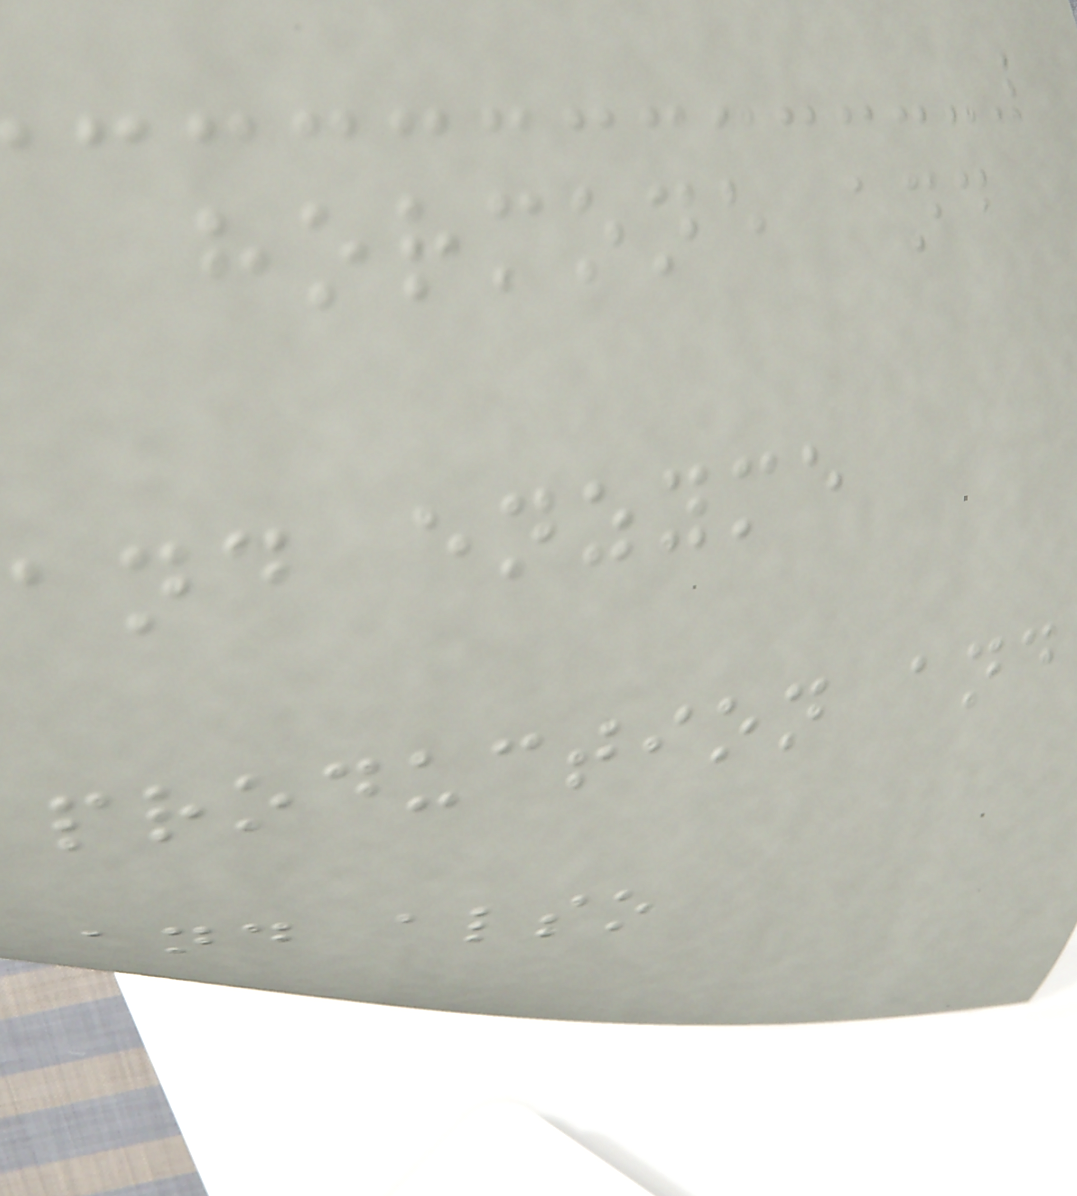hormone and
and enzyme
production and
and also
